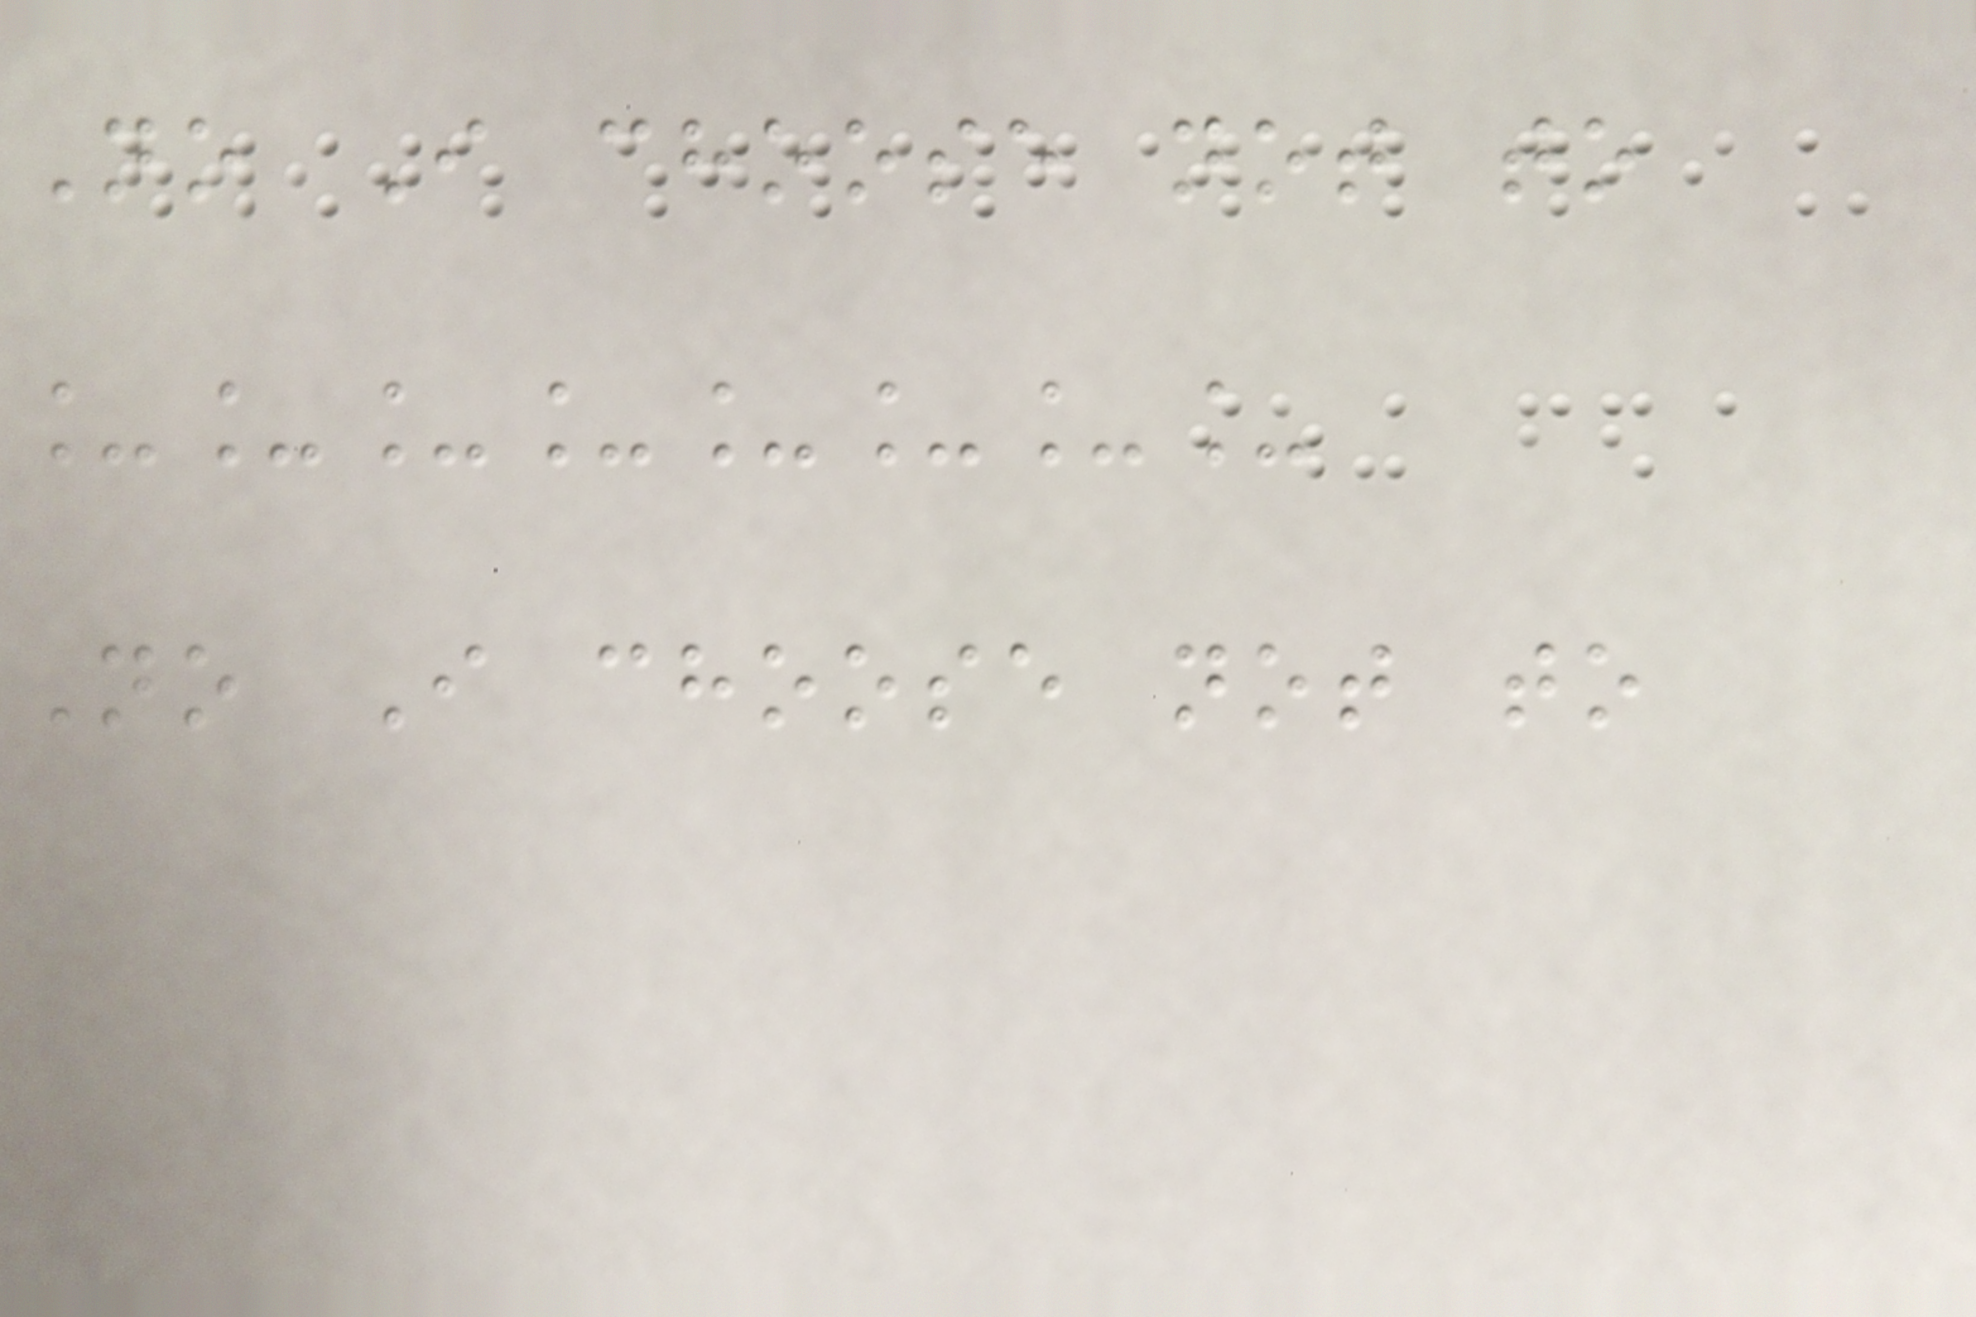No I choose not to
________
No I choose not to
